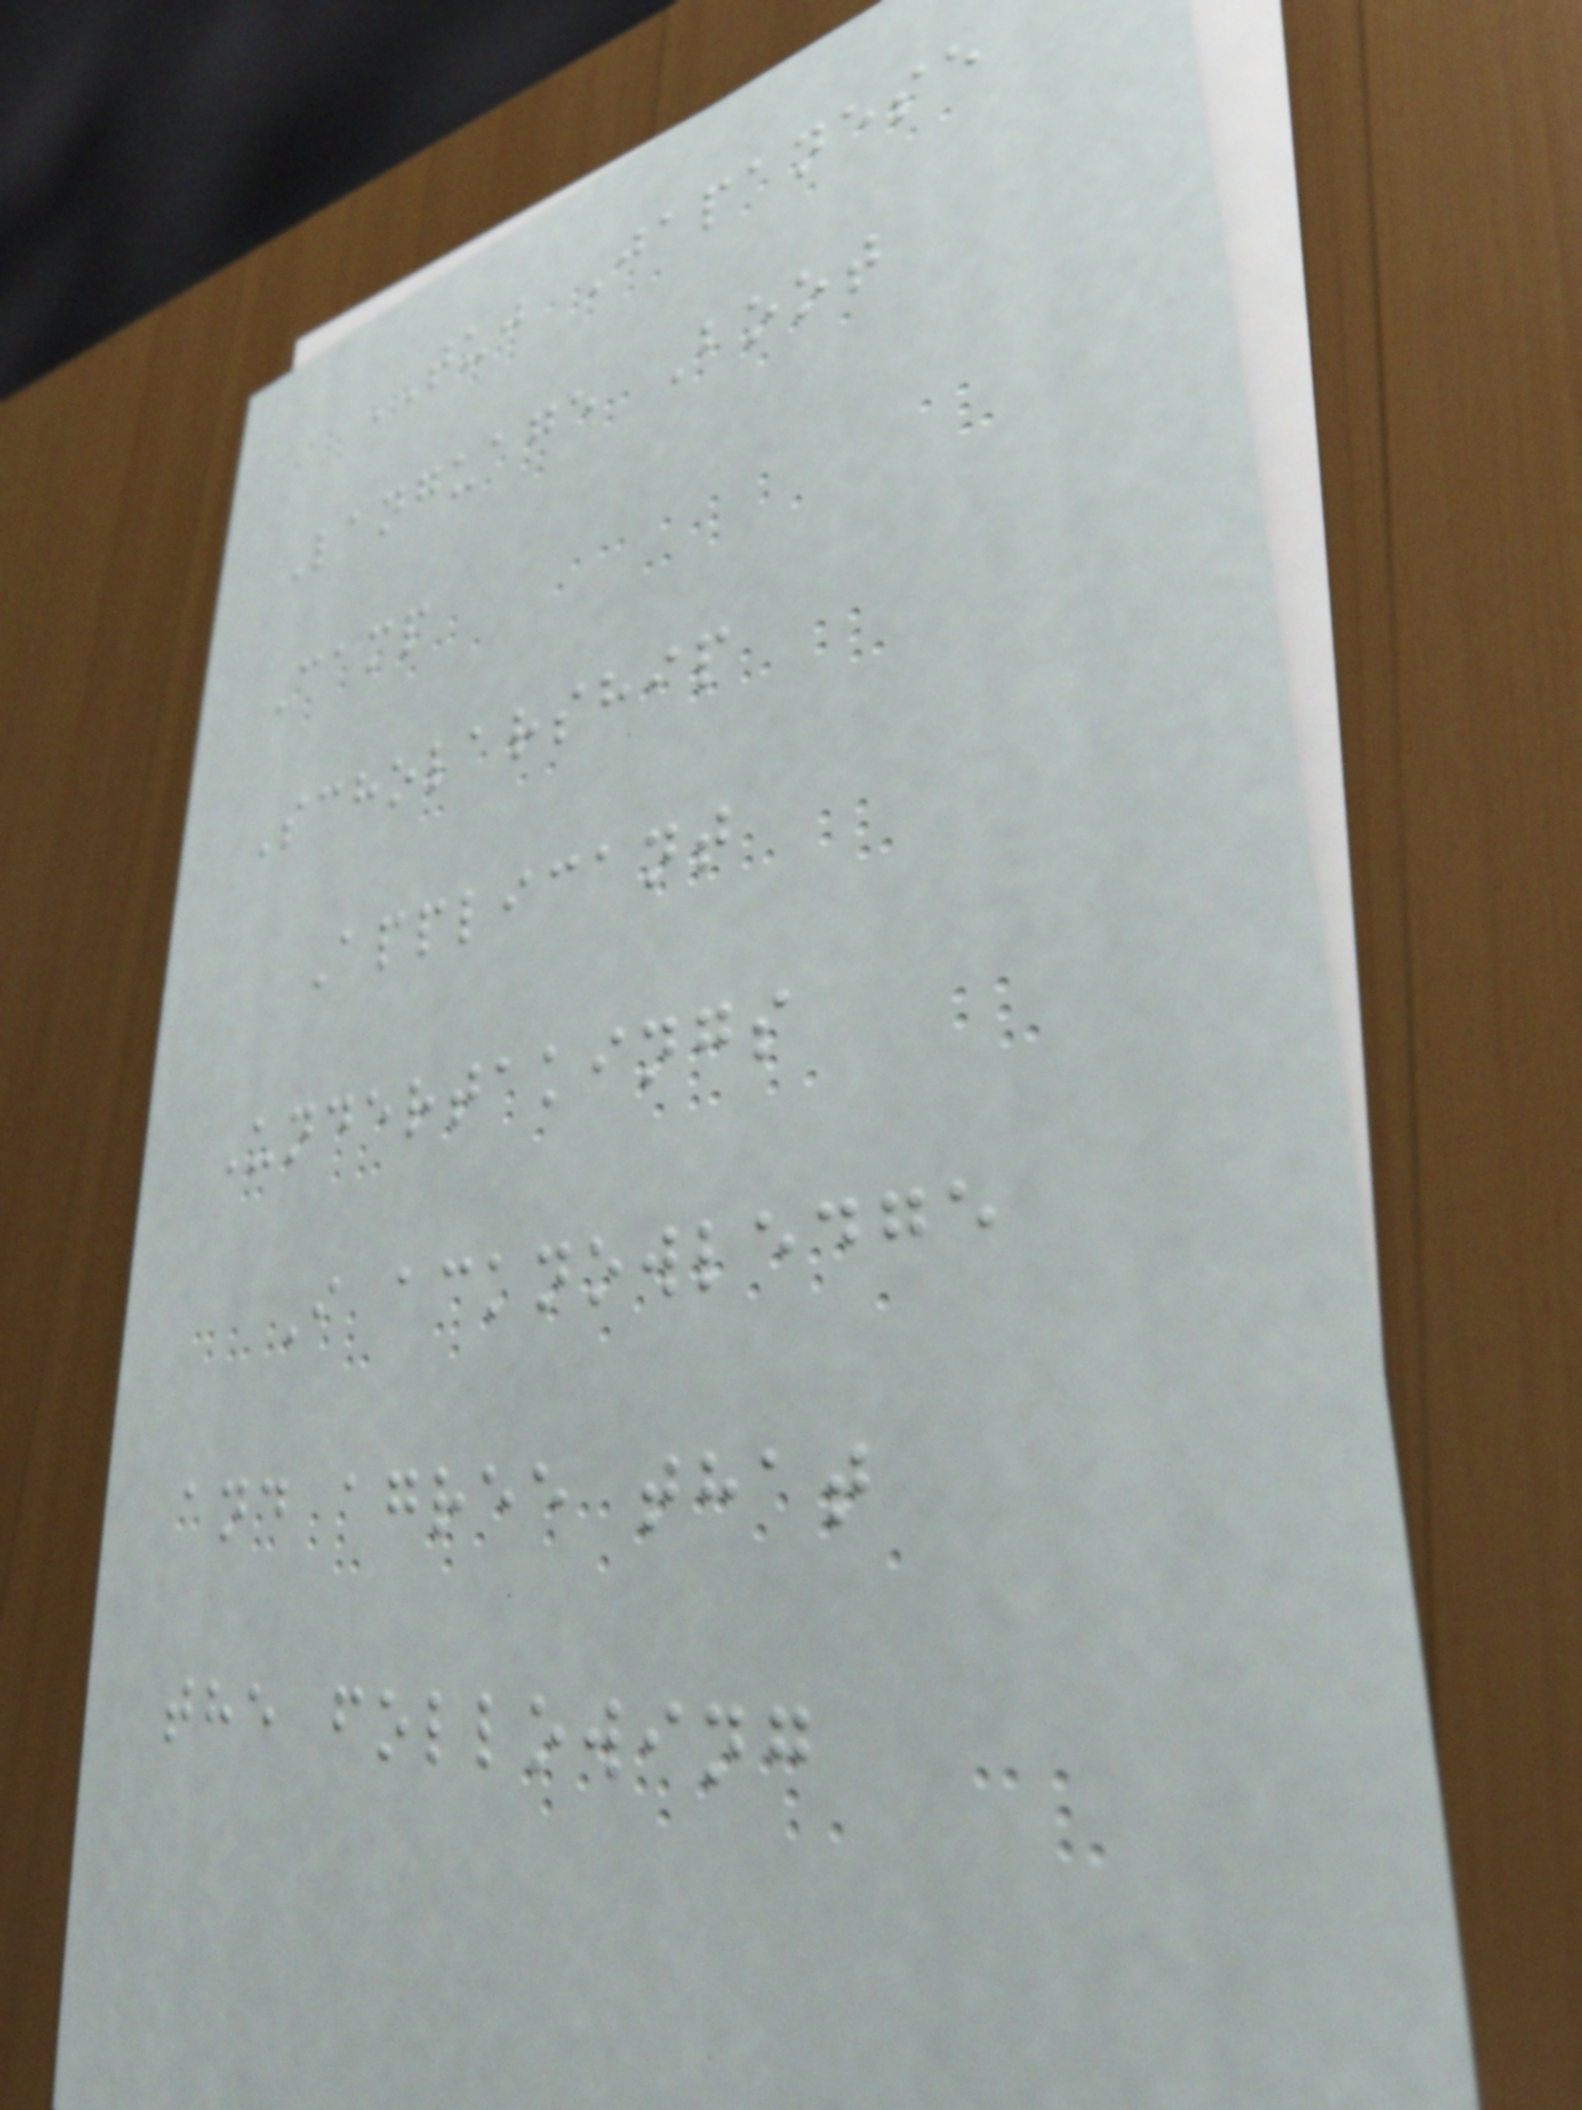TUJ Japanese
Language Boot
Camp
Scholarship
Applicant
Undertakings
I acknowledge
and agree that
the following
